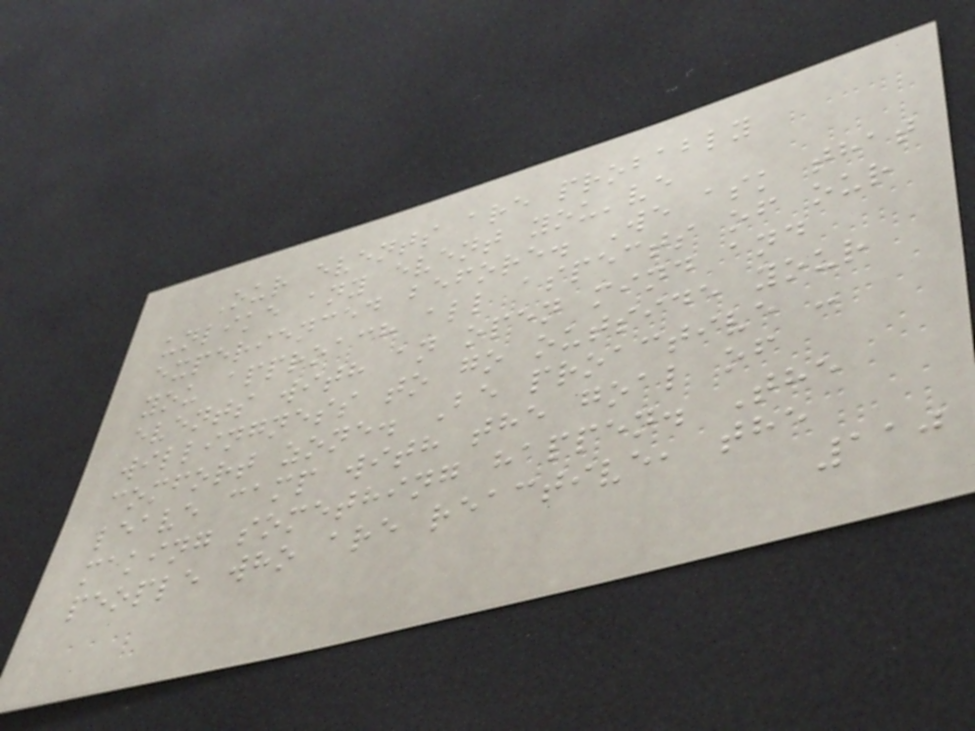Our events are probably
unlike any event you've
experienced before. We ask that
you approach all aspects of our
events with an open mind and
willingness to go outside your
comfort zone. Be proactive -
leave camp with the goal of
making something happen. The
people who are reactive, the
110
